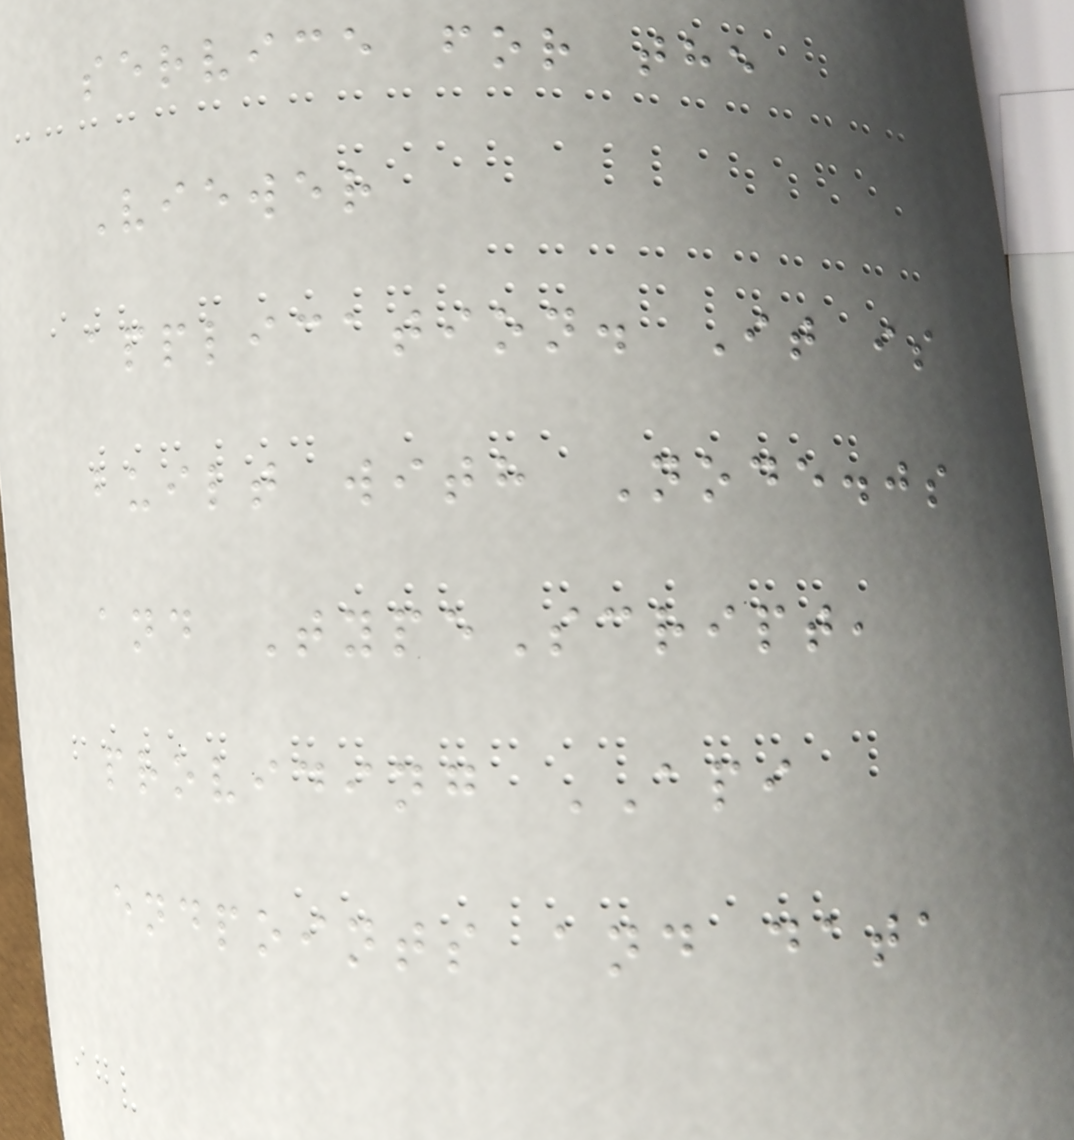service for the
Viewer
application. It is
built with Node.js
and TypeScript,
providing API
endpoints and data
